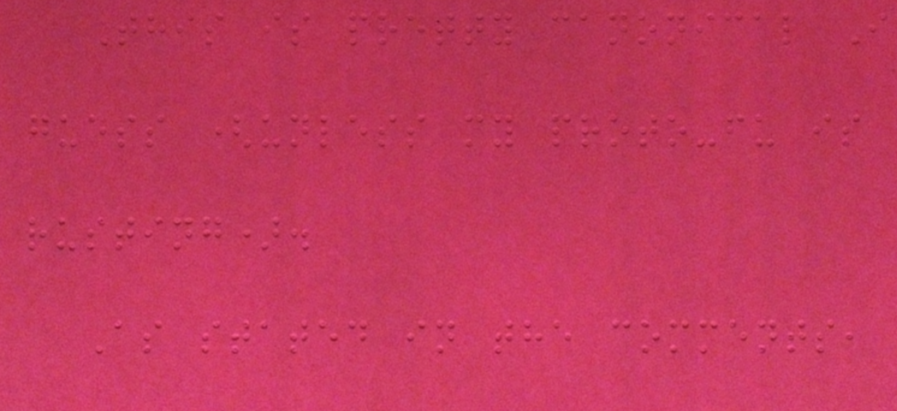This is pretty canonical I
guess (unless my proto-fu is
rusting).
As stated in the comments,
